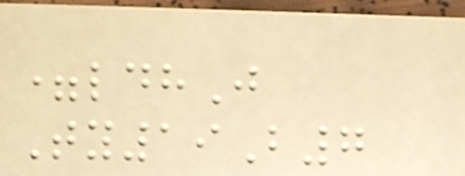=ldhJ
Ty19B7
